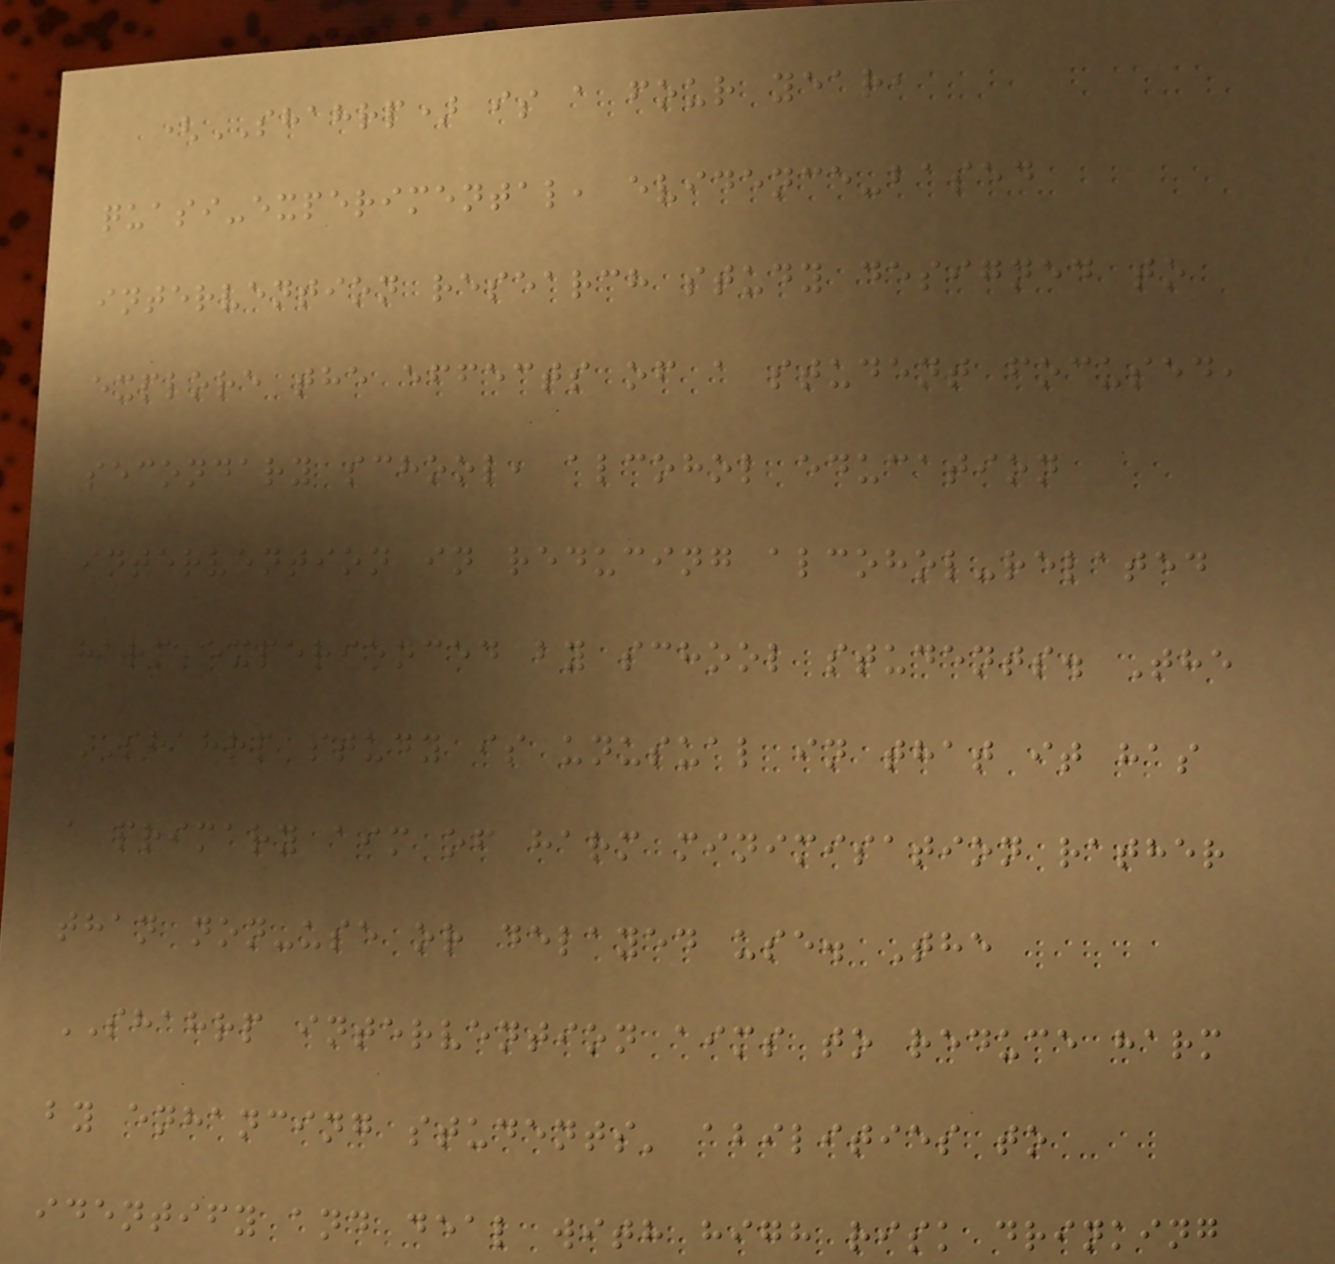(SHAHRP) is a four year,
quasi-experimental, evidence-based
intervention research study designed to
explore the effects of a student focused,
secondary school, alcohol education
intervention in reducing alcohol-related
harm experienced by school students. The
SHAHRP study is unusual in that it has
a primary aim of harm minimisation rather
than non-use or delayed use. The
SHAHRP intervention aims to reduce harm
by enhancing students' abilities to
identify and deal with high risk drinking
